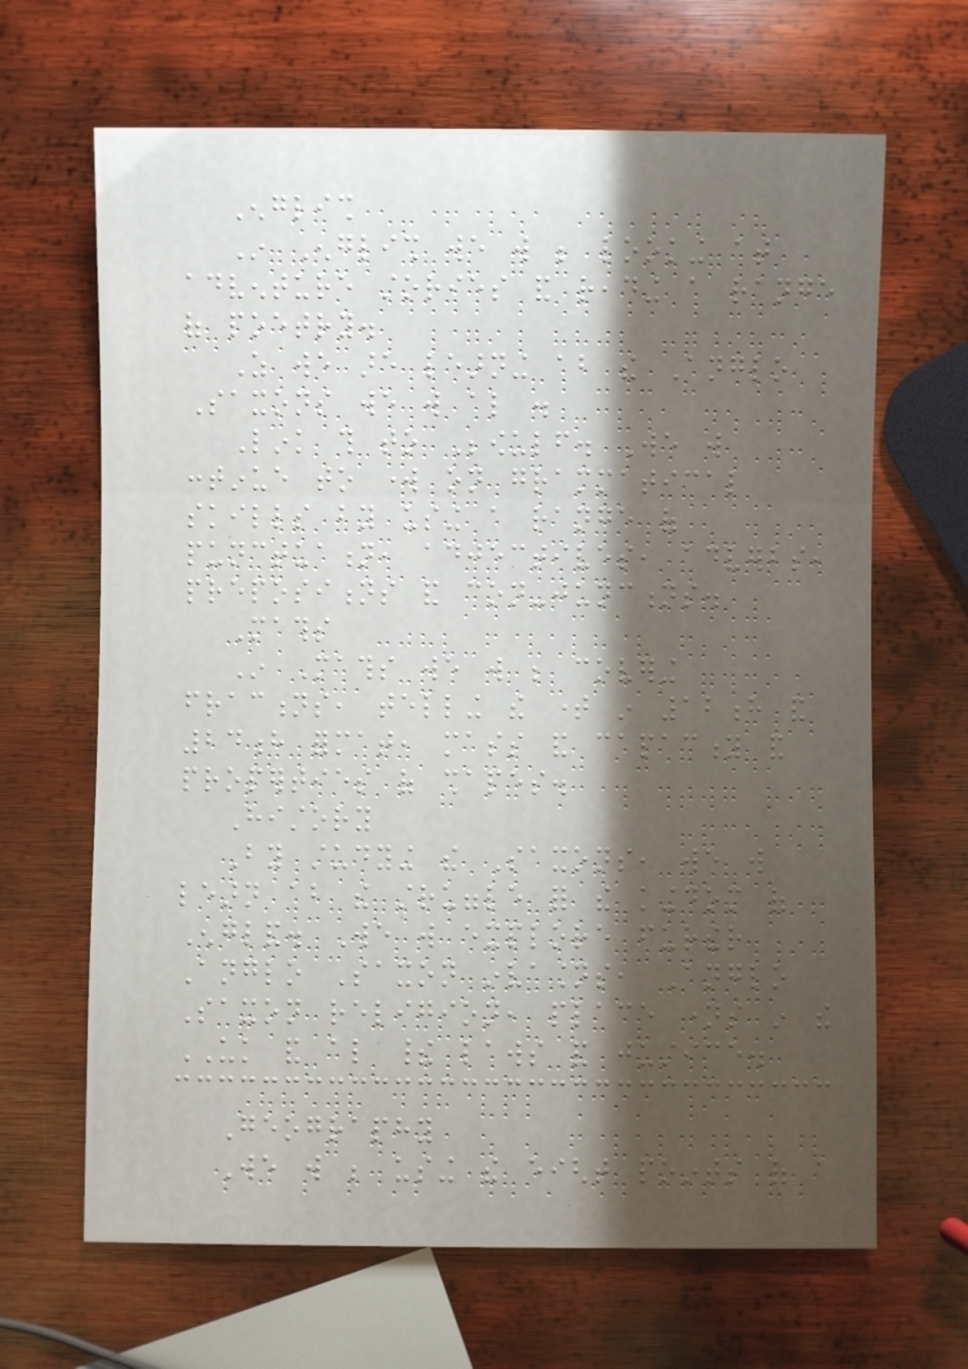English
In English we will be looking at
adventure stories and reading a range
of poetry.
As we are learning about the Anglo
Saxons we will also .
Link this to Beowulf. We will
continue to work on grammatical
skills by using a range of
punctuation, adjectives, adverbs,
prepositions and con-junctions.
Maths
In Maths we will be covering
fractions, telling the time in 12h and
24h format, mass and capacity and
properties of shapes.
History
By studying the Saxons, we will
learn about the struggle for the kingdom of
England. We will explore further
Anglo Saxon invasions, Anglo
Saxon religion, place names in the
UK and also their laws and justice.
Geography
We will be using the eight points of a
